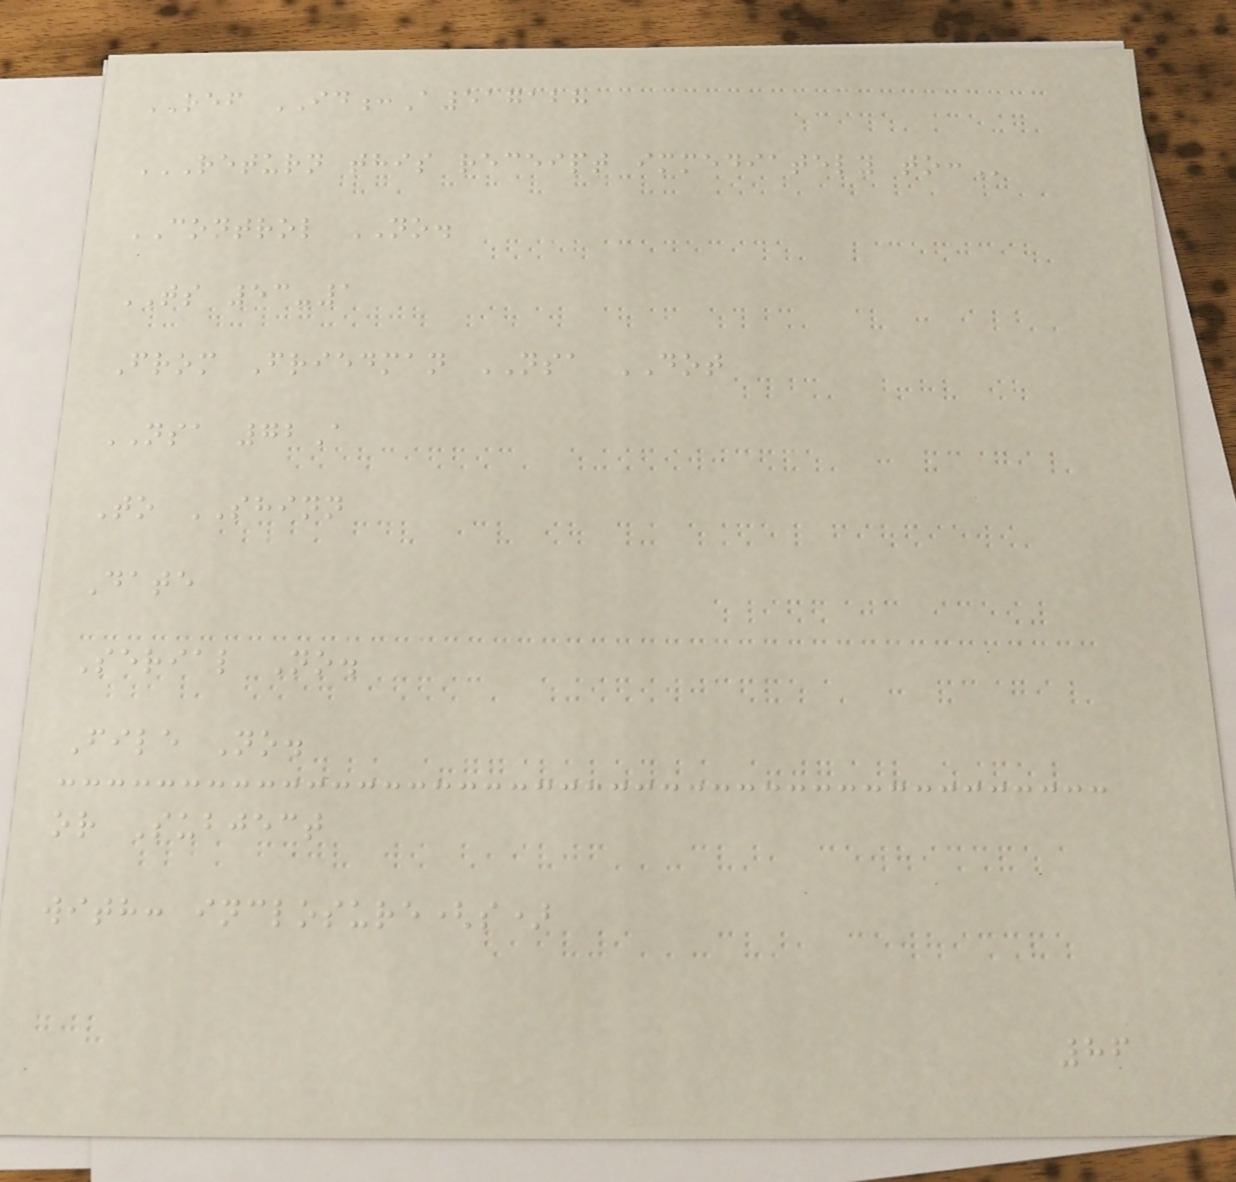REF ID:A517128
RETURN THIS RECEIPT IMMEDIATELY TO:
CONTROL NO.
TS 53-1
From Friedman NSA DOT
NSA 72A
To SHINN
Date
Serial No.
File No.
or Subject
with: inclosure(s)
86
